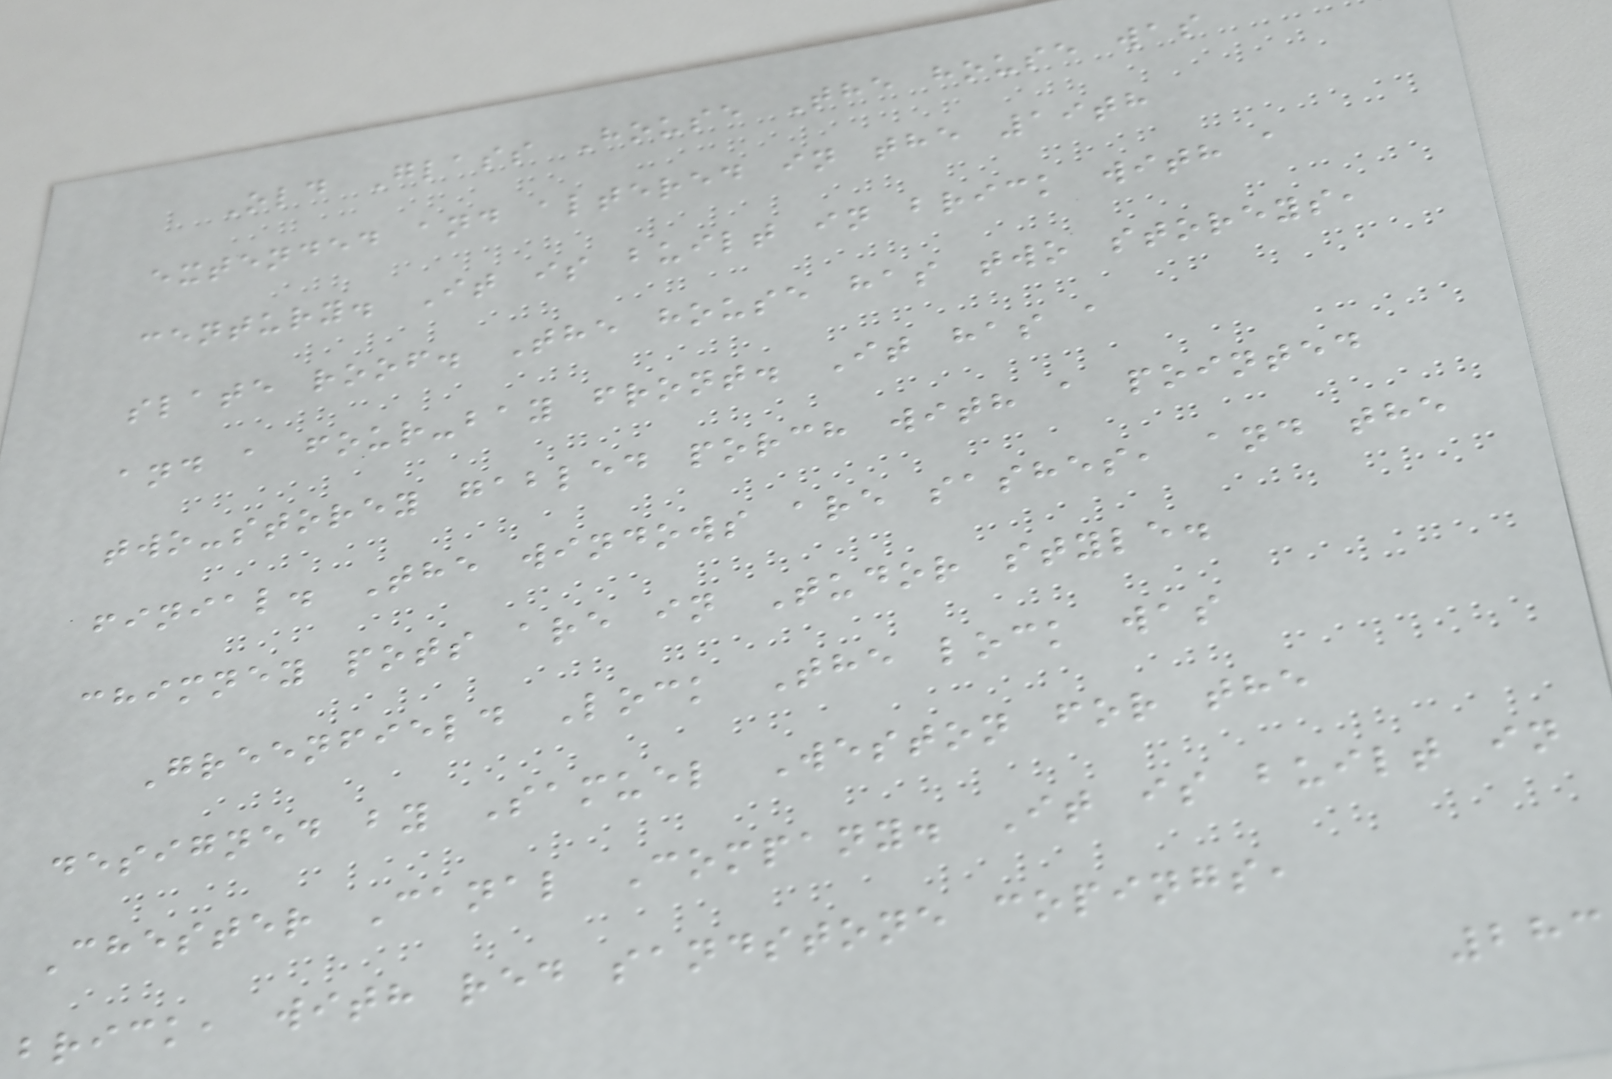Old Glass House The house was
extended and altered in the 19th
century. It is built in brick with a
slate roof. The house has two storeys,
and a four-bay front. It has a
two-storey gabled porch with a pointed
finial. The windows are sashes, and the
chimney pots are in Tudor style.
Greenfield Lock The lock was
designed by Samuel Weston for the
Chester Canal Company. It is built in
brick, with red sandstone copings,
283
